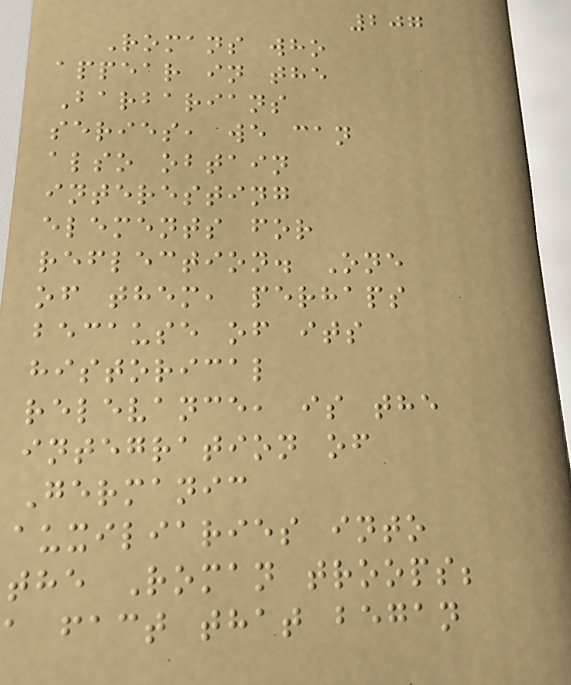207
Romans who
appear in the
Barbarians
series, we can
also obtain
interesting
elements for
reflection. One
of them, perhaps
because of its
historical
relevance, is the
integration of
Germanic
auxiliaries into
the Roman troops;
a fact that began
